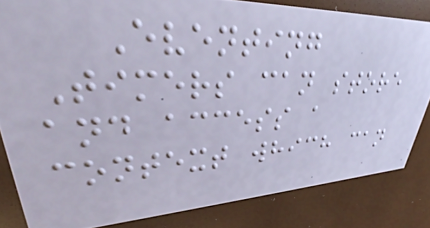Eventing
Timers can store
and access a
context which can
